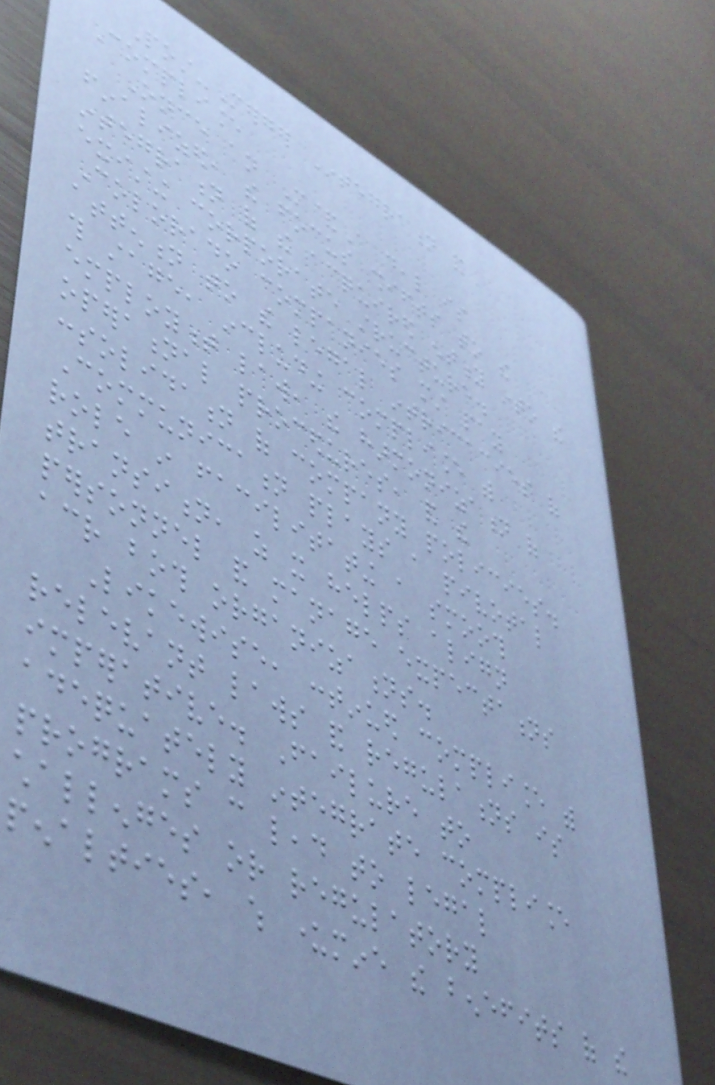Post-Merger Integration and
Compliance
Once an M&A deal is
finalized, the focus shifts to the
integration of the acquired entity into the
existing corporate structure.
Colorado companies must pay
attention to the legal intricacies of
this stage, including compliance with
employment law, the harmonization of
operational procedures, and the
consolidation of company policies.
Communication plays a pivotal
role in facilitating a smooth
transition, as it helps align
personnel and manage expectations
across both organizations.
Likewise, continued compliance with
relevant laws and regulations is
imperative. Failure to
adequately integrate compliance
programs can lead to legal
challenges or regulatory
penalties, which undermine the benefits of the
